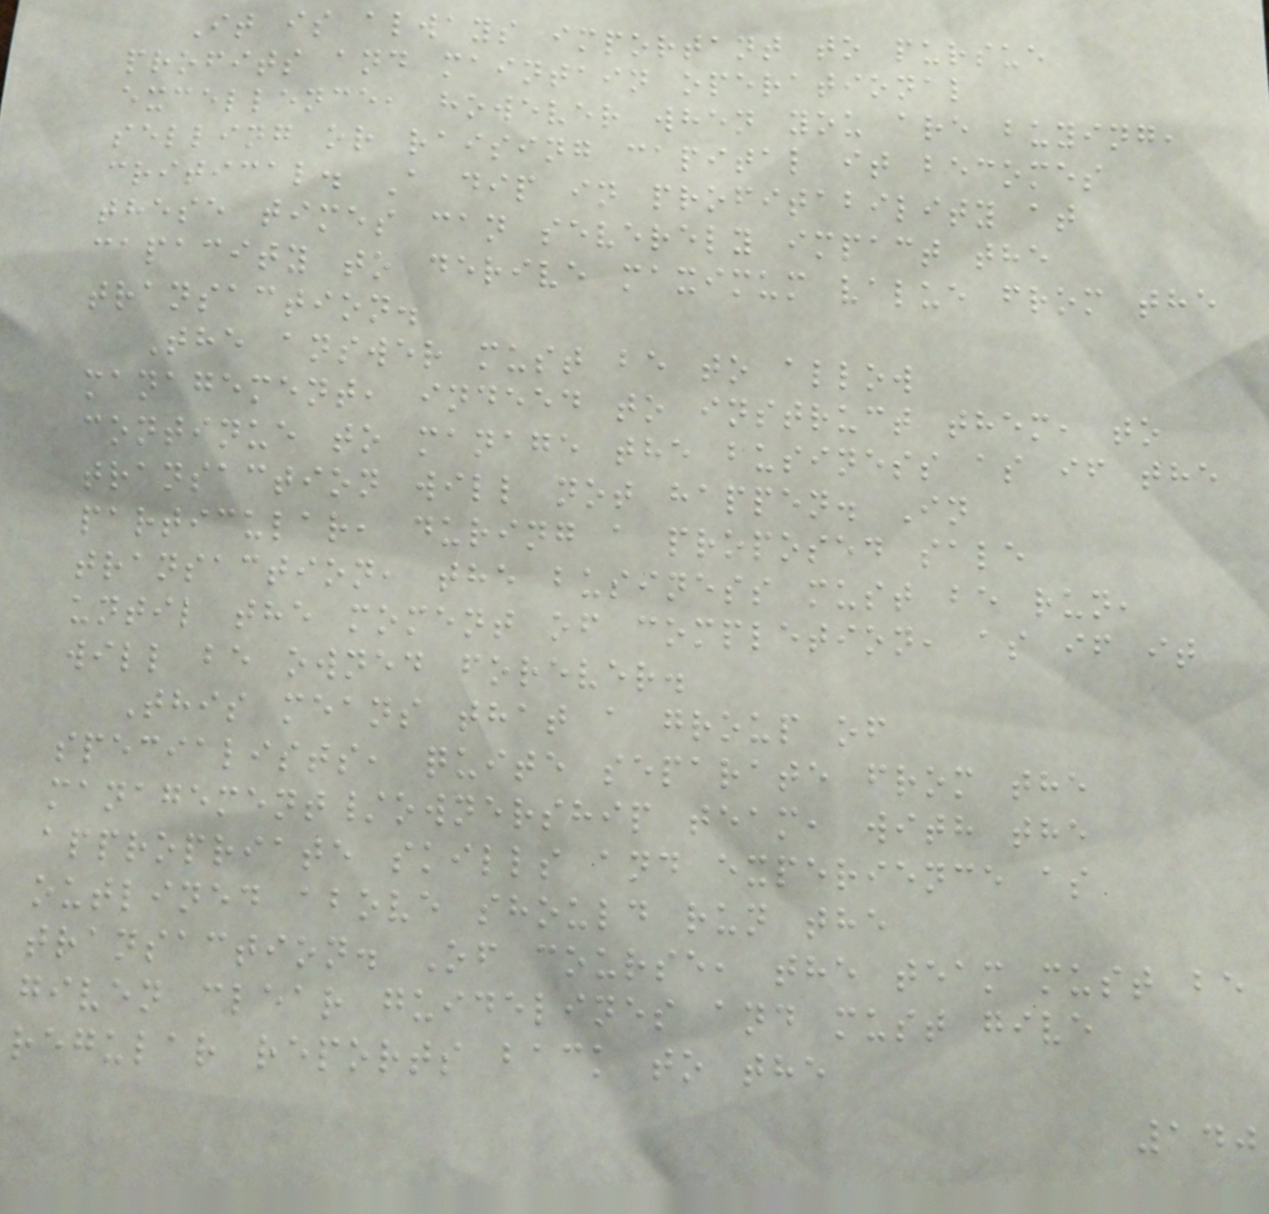It is always important to pursue
profits and maintain operational
excellence, however when you are buying,
selling or raising capital it becomes
critical. A dip in profitability at
these times can severely impact the
capacity to derive maximum value from the
transaction.
The answer must be to allow
management, indeed to instruct them, to
continue to manage the business as if the
transaction will not happen. In
particular, during a proposed sale
transaction, the business must be run,
until the moment of completion, as if it
will be owned forever.
This means that a group of
specialists, quite separate from the
management/ownership team, with the
appropriate skills and experience as
outlined above should run the
transaction. Of course, the team must be
given clear guidelines and must give
regular reports back to the
140
